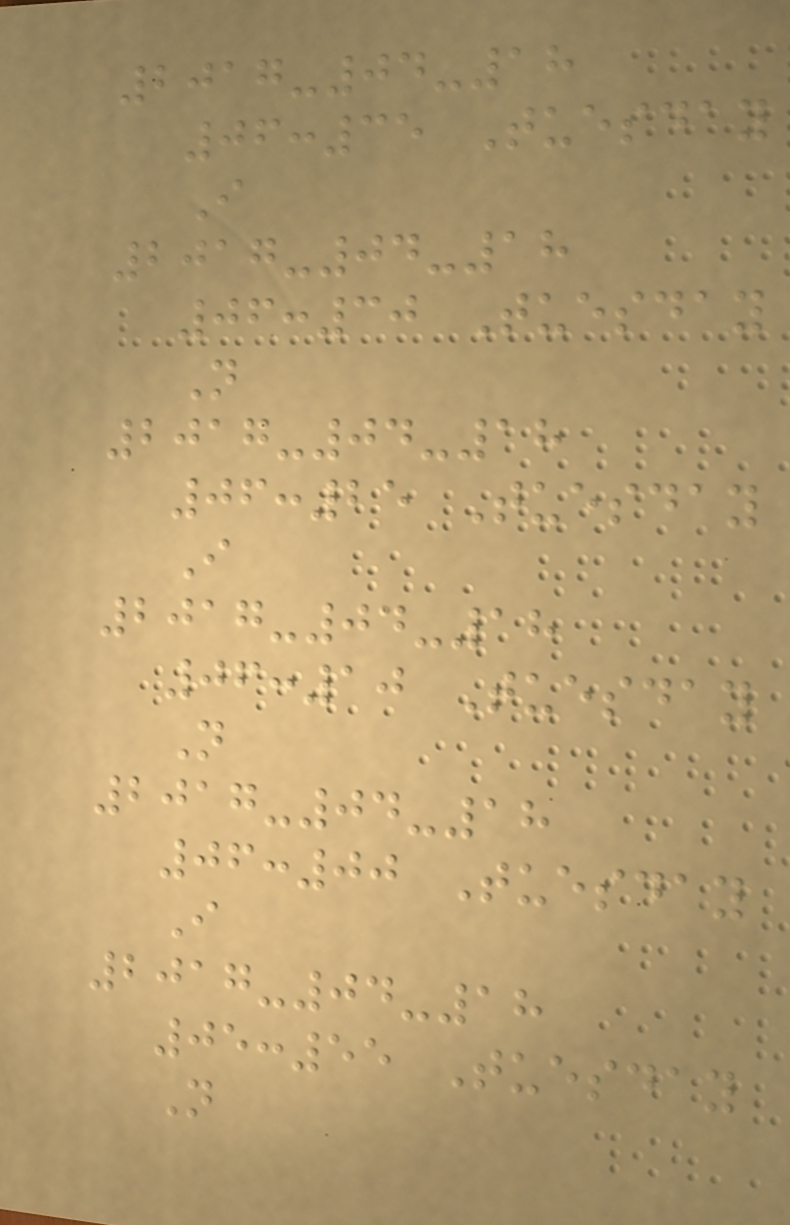2017-04-18
06:35 Tuesday
I
2017-04-18
06:30 Tuesday
N
2017-04-18
06:25 Tuesday
I
2017-04-18
06:10 Tuesday
N
2017-04-18
06:00 Tuesday
I
2017-04-18
05:55 Tuesday
N
